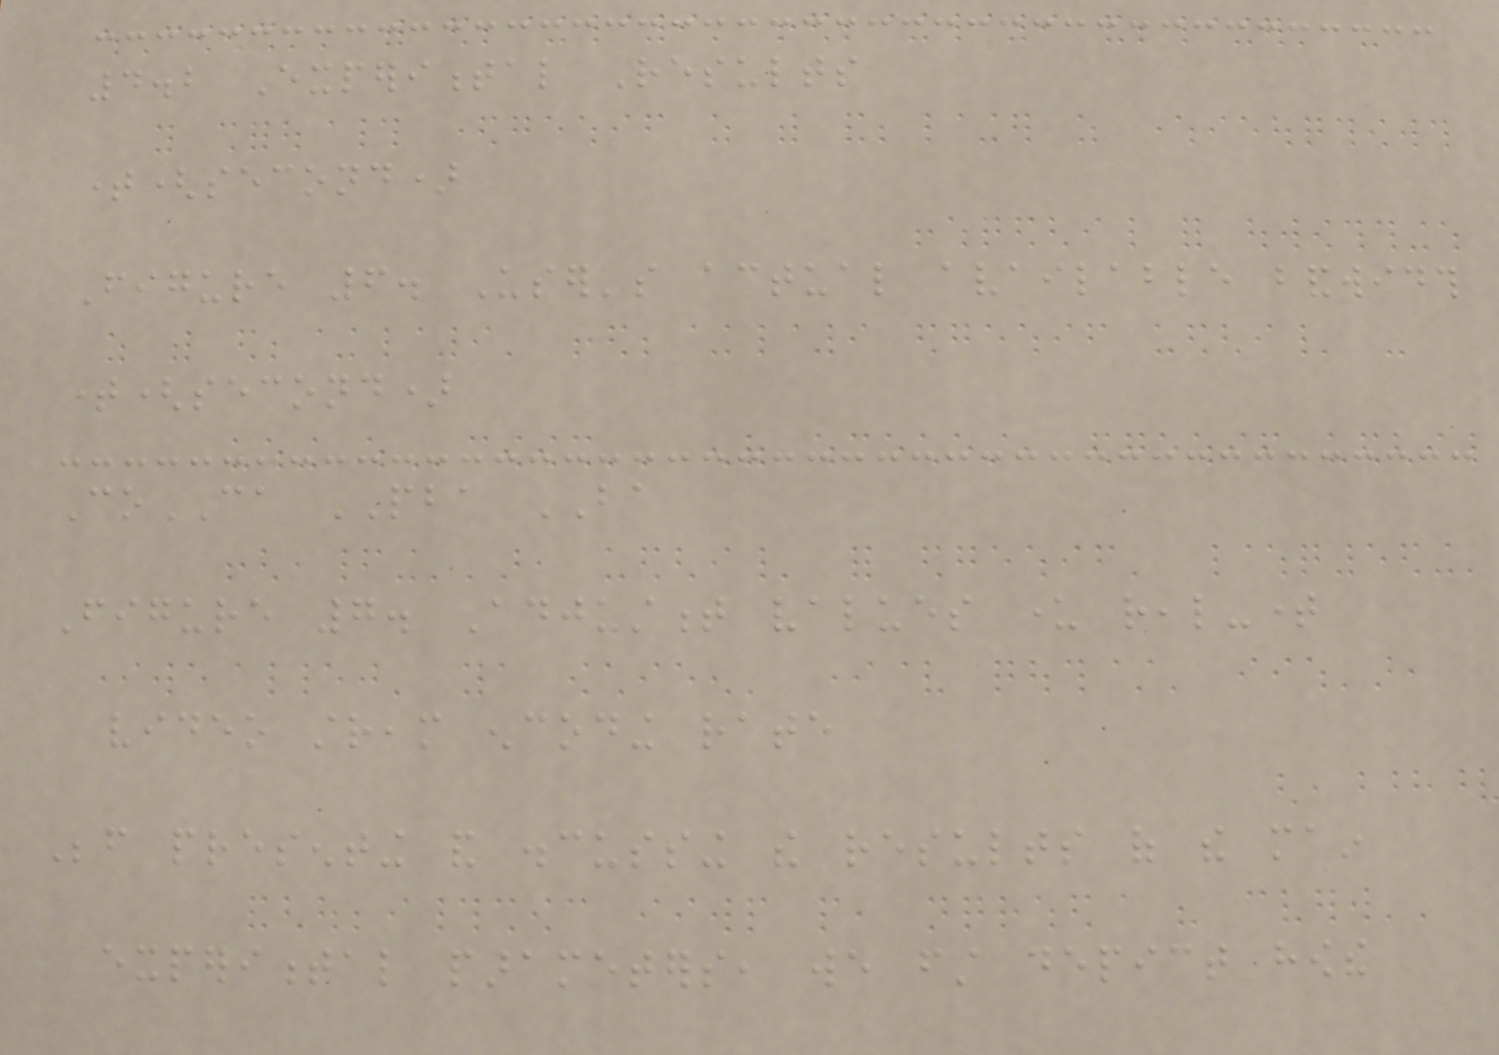4.2 Experimental Results
time(second)
Figure 6. User's actual available bandwidth
time(second)
CoCA PBA BA
Figure 7. Adjustment values under real-time
video stream encoding rate
Before presenting and discussing the results of the main
experimental parameters, we first depict howthe
